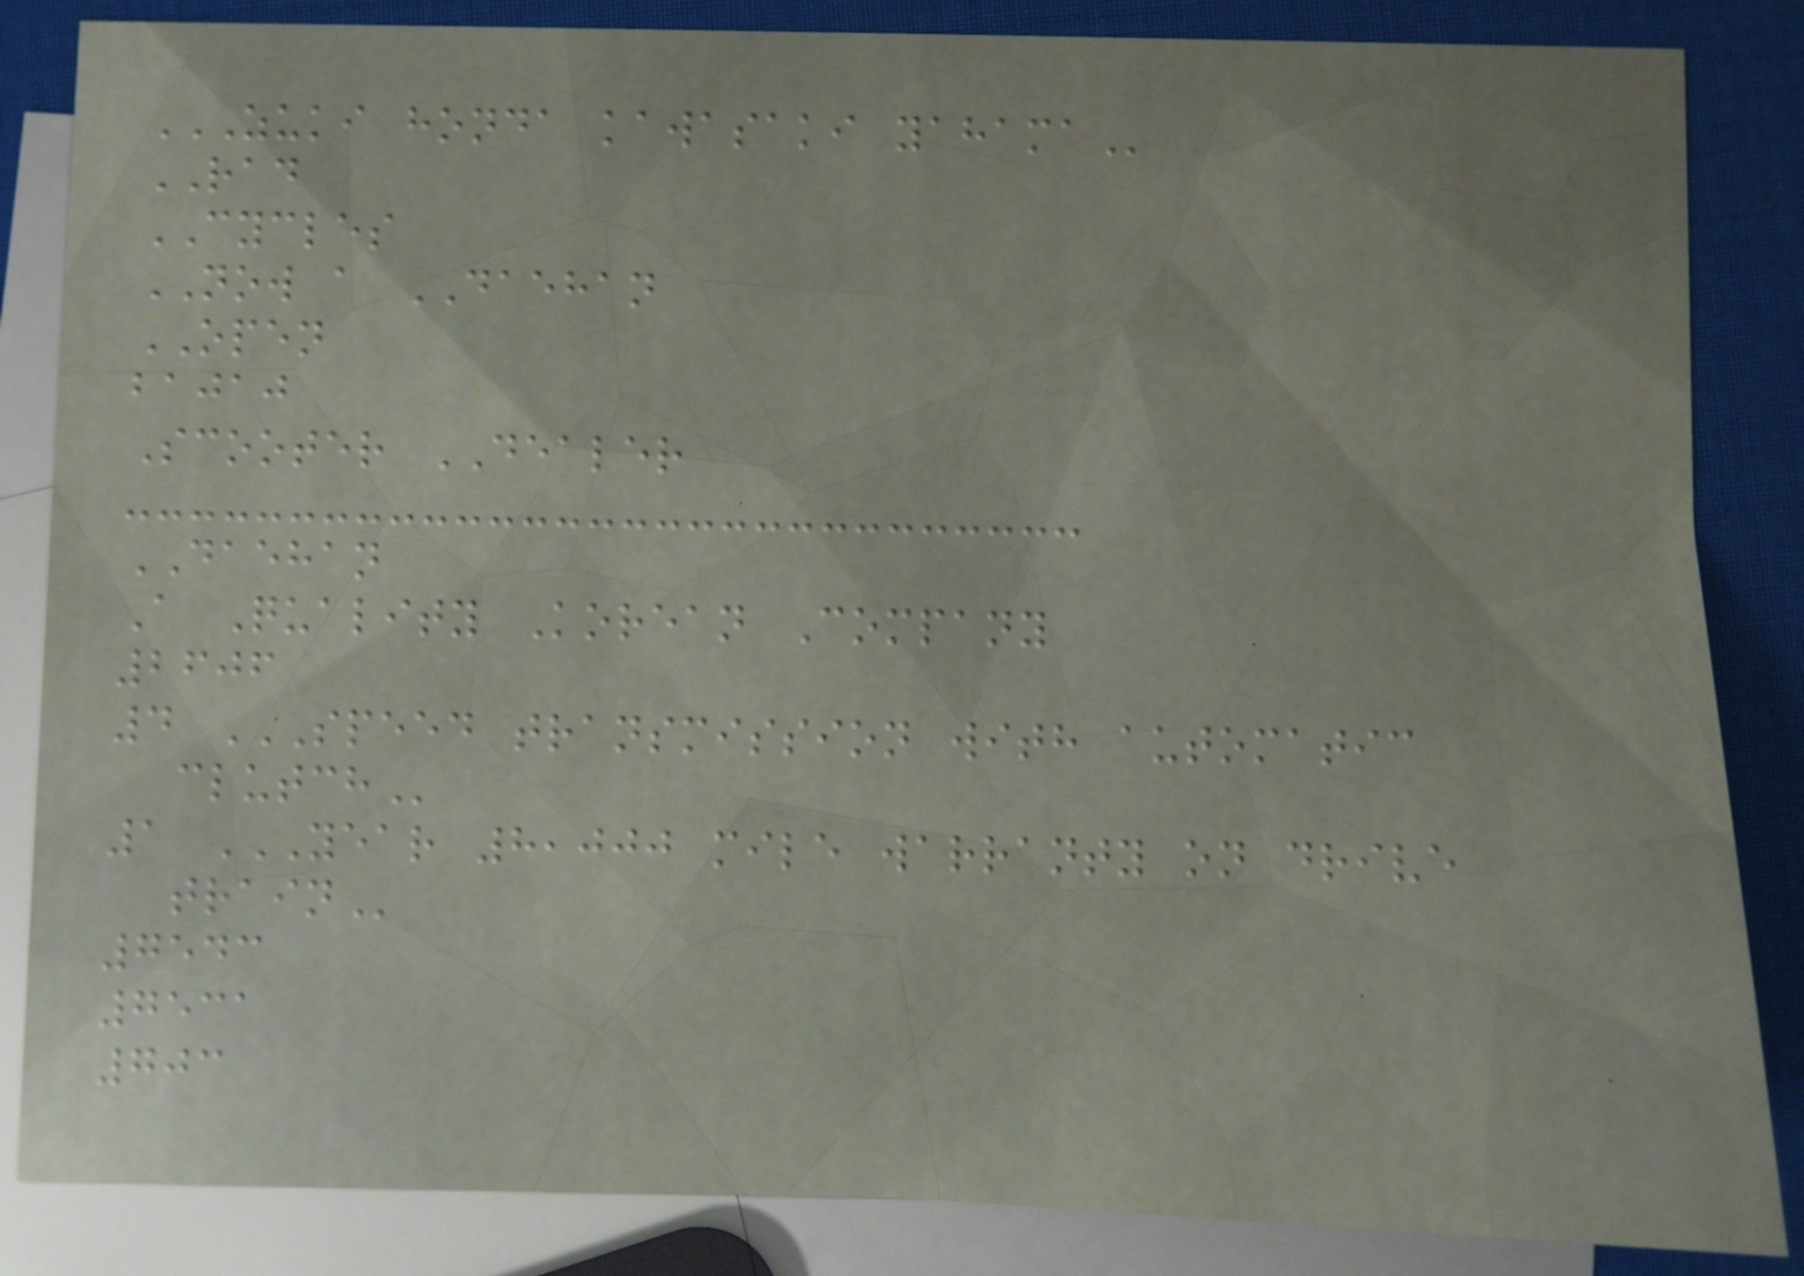ZUKI HONDA KAWASAKI YAHAMA
RAD
CYCLES
NOW a DAEHAN
OPEN
bajaj
Scooter DEALER
DAEHAN
A Quality Korean Company
2606
4 SPEED TRANSMISSION WITH AUTOMATIC
CLUTCH
1 YEAR 8,000 MILE WARRANTY ON DRIVE
TRAIN
7543
7531
703
